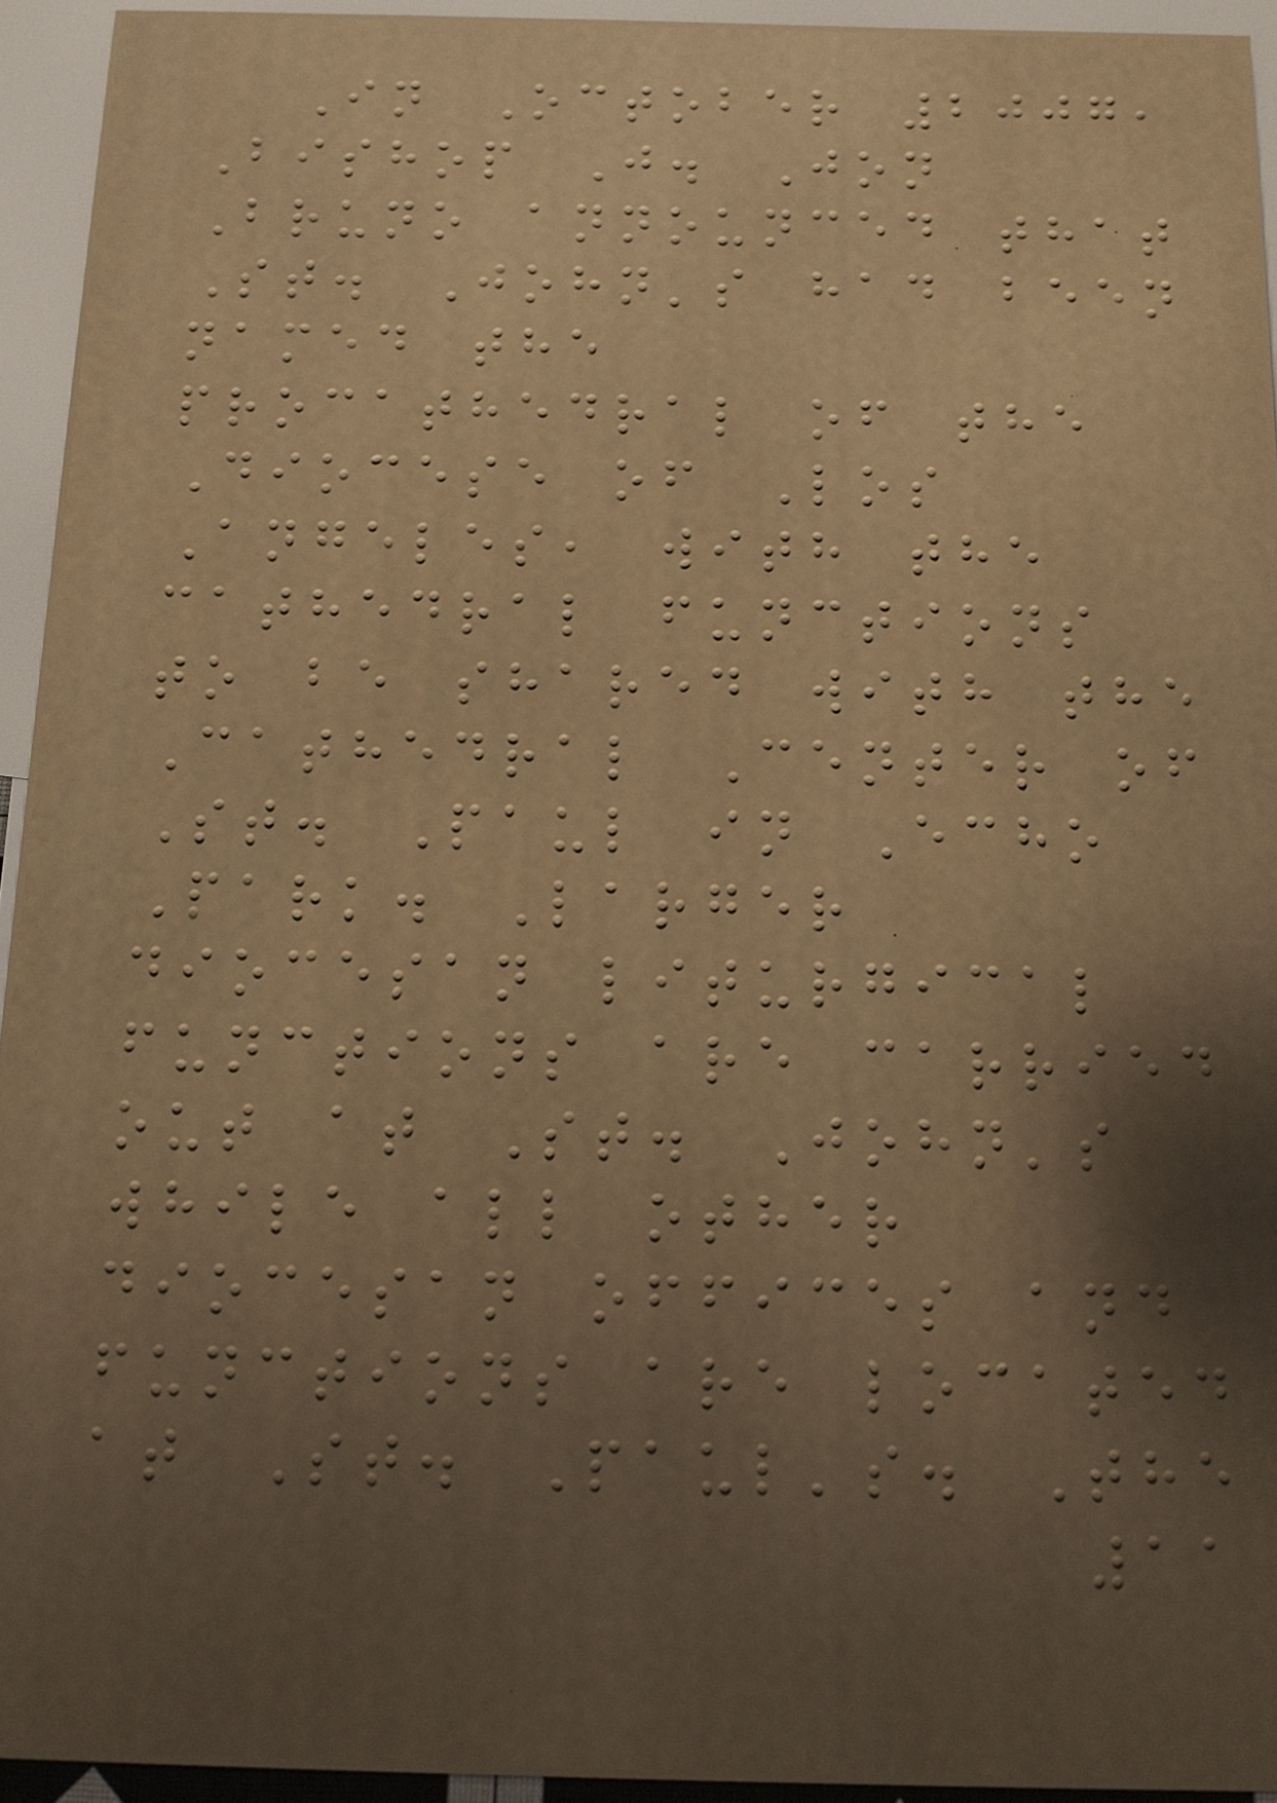In October 2007,
Bishop J. Jon
Bruno announced that
St. John's had been
named the
procathedral of the
Diocese of Los
Angeles, with the
cathedral functions
to be shared with the
Cathedral Center of
St. Paul in Echo
Park. Larger
diocesan liturgical
functions are carried
out at St. John's
while all other
diocesan offices and
functions are located
at St. Paul's. The
11
